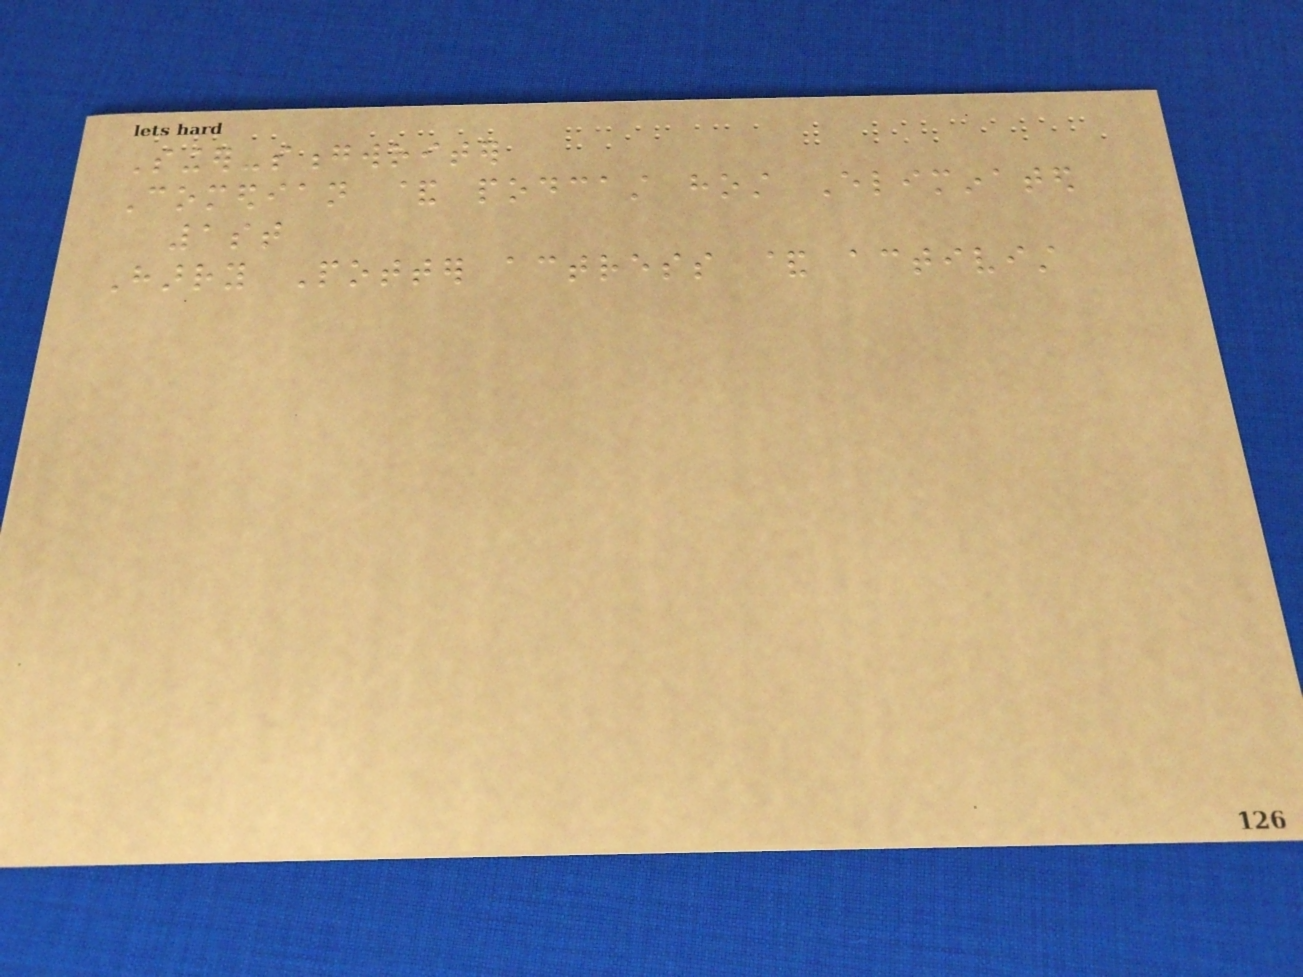Singer-songwriter
Comedian & podcast host Eliminated
1st
Harry Potter actress & activist
